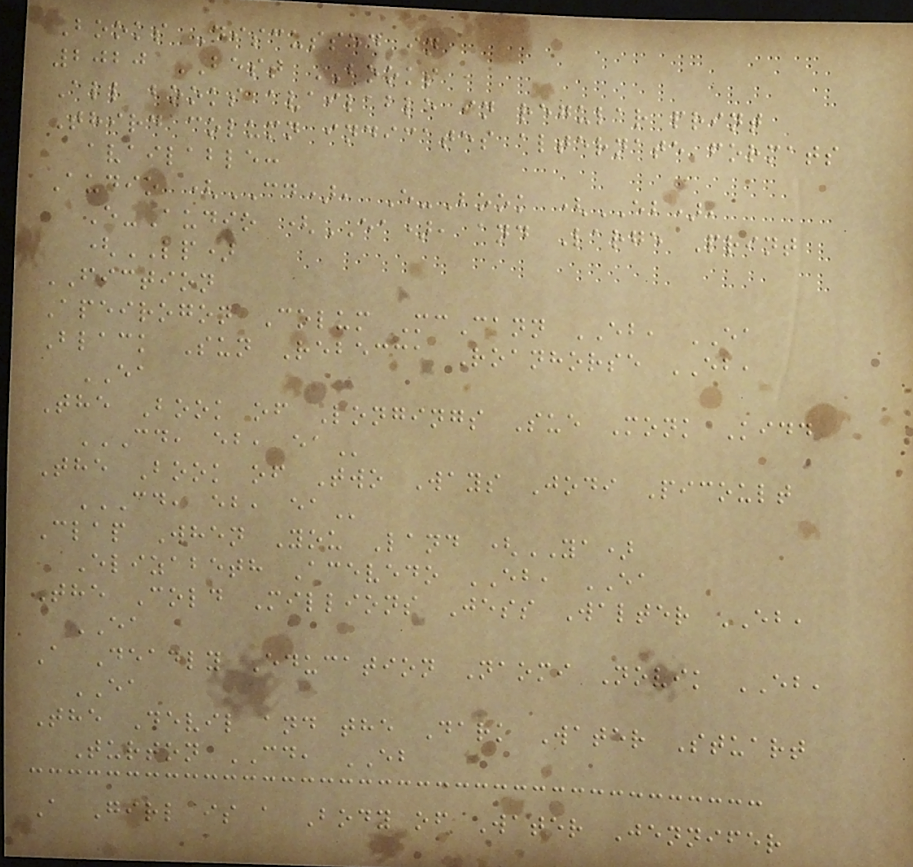Books Discussed in
2020 BEST BOOKS
All books available in regular print
Third column indicates alternate formats
available:
Audio (CD), E-Book (EB),
E-Audio (EA), and Large Print
(LP)
FICTION
Apeirogon Colum McCann EB, EA
Black Sun Rebecca Roanhorse EB,
EA
The Book of Longings Sue Monk Kidd
CD, EB, EA
The Book of Two Ways Jodi Picoult
CD, EB, EA
Clap When You Land (YA)
Elizabeth Acevedo EB, EA
The Cold Millions Jess Walter EB,
EA
A Deadly Education Naomi Novik EB,
EA
The Devil and the Dark Water Stuart
Turton CD, EB
A Girl is a Body of Water Jennifer
